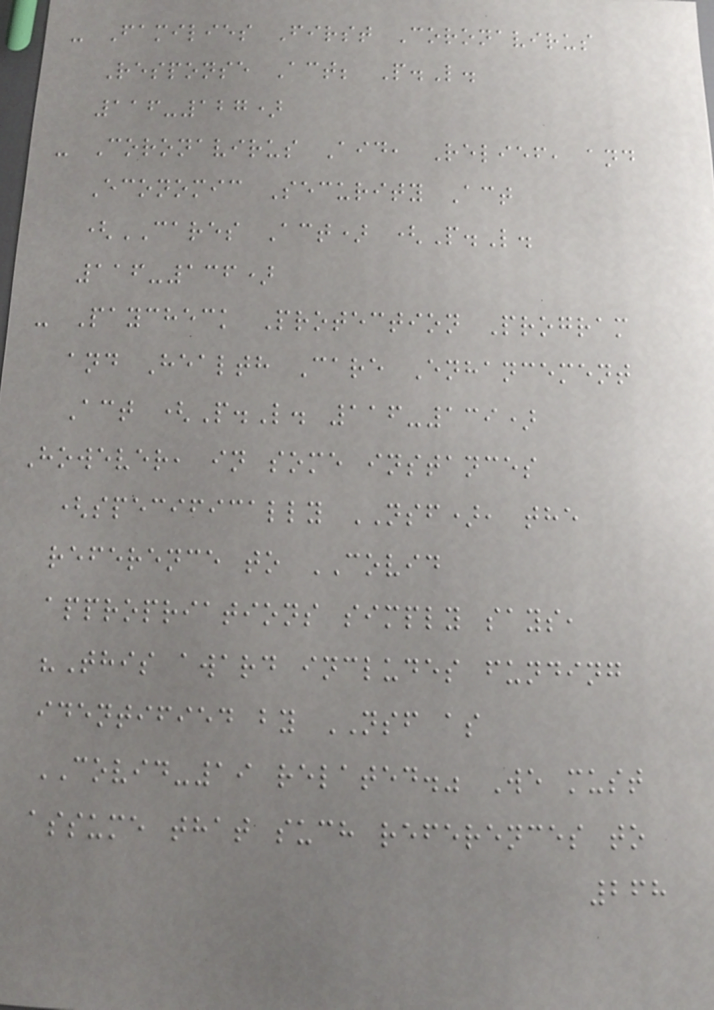- Families First Coronavirus
Response Act; P.L.
116-127)
- Coronavirus Aid, Relief, and
Economic Security Act
(CARES Act) (P.L.
116-136)
- Paycheck Protection Program
and Health Care Enhancement
Act (P.L. 116-139)
However, in some instances
(specifically NSF), the
reference to COVID
appropriations simply says,
"This award includes funding
identified by NSF as
COVID-19 related." We must
assume that such references to
268
